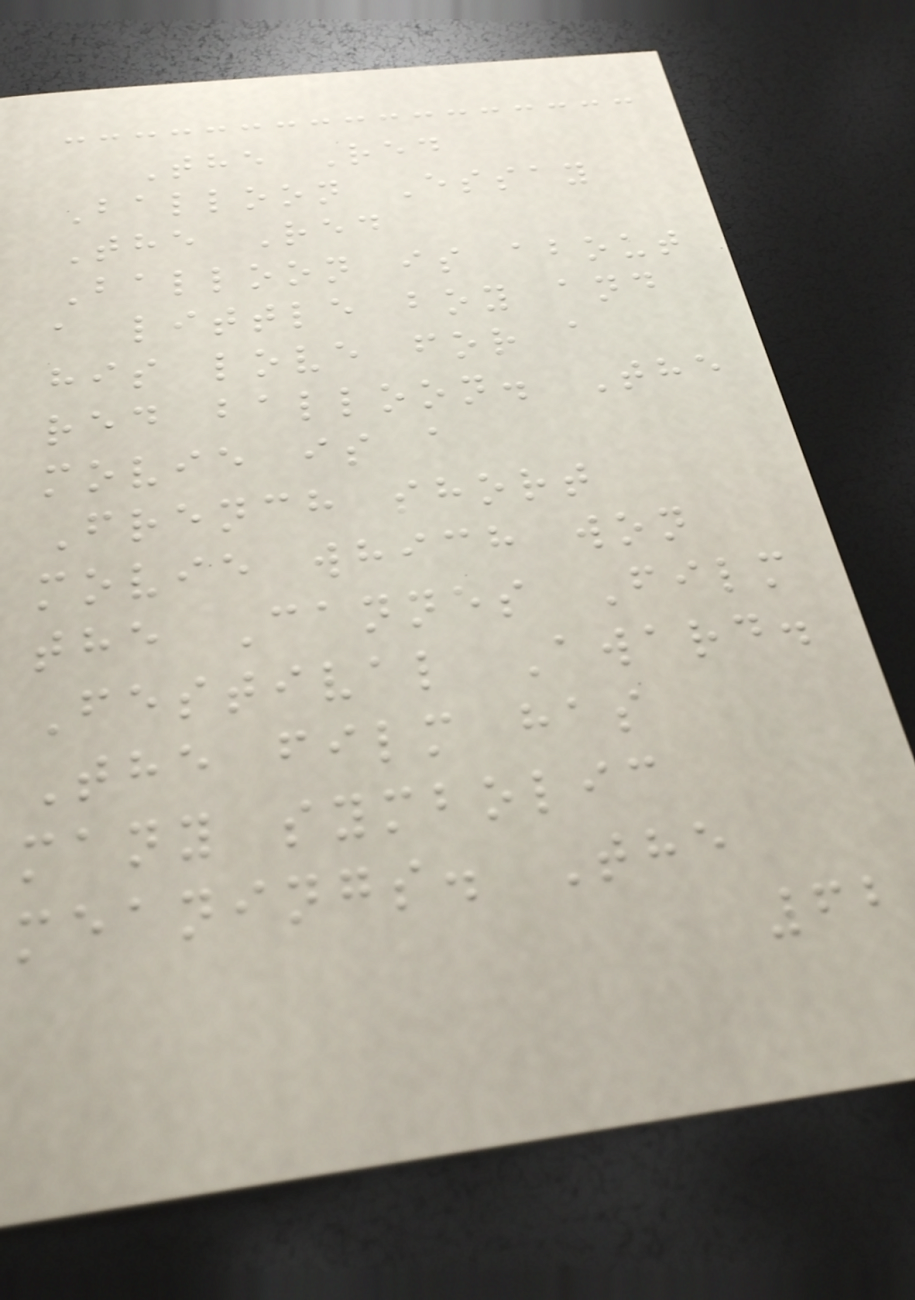The Red
Balloon Essay
The Red
Balloon is about
a little boy and
his love for a
red balloon. The
movie is a
French short
movie which won
the Cannes Film
Festival Award.
The film has
many symbolic
meanings. The
62
